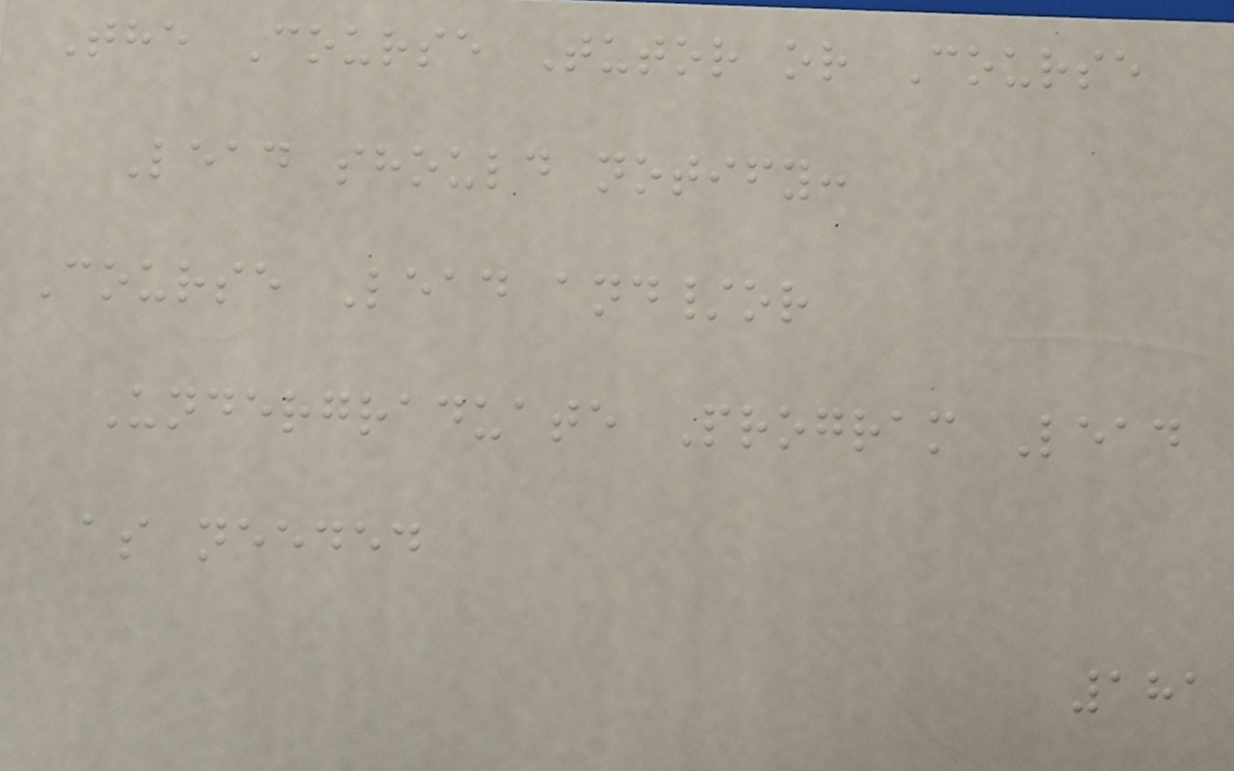The Course Tutor or Course
Lead should notify:
Course Lead and/or
Undergraduate Program Lead
as needed
181
